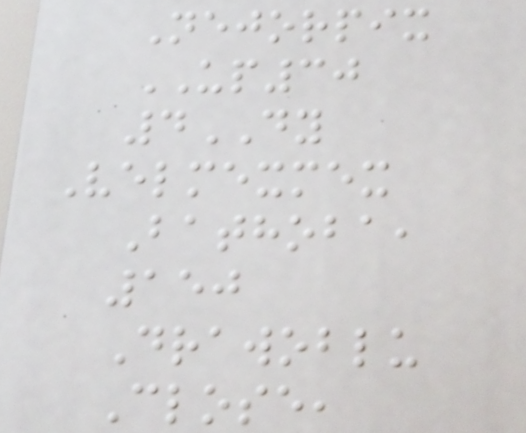Nejorpix
UP30
4DY
Velmexmex
Bathoba,
150
Drawoblu
Close,
